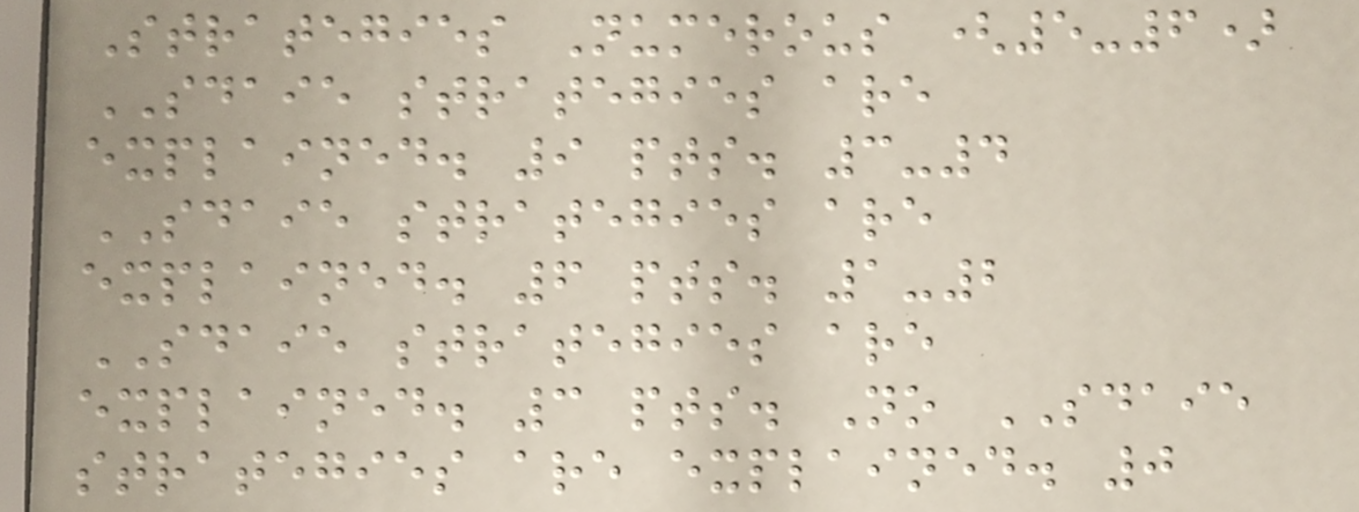Strategies Numerous (5-6)
SDAIE strategies are
explained. 9 pts. 3-4
SDAIE strategies are
explained. 6 pts. 1-2
SDAIE strategies are
explained. 3 pts. No SDAIE
strategies are explained. 0
